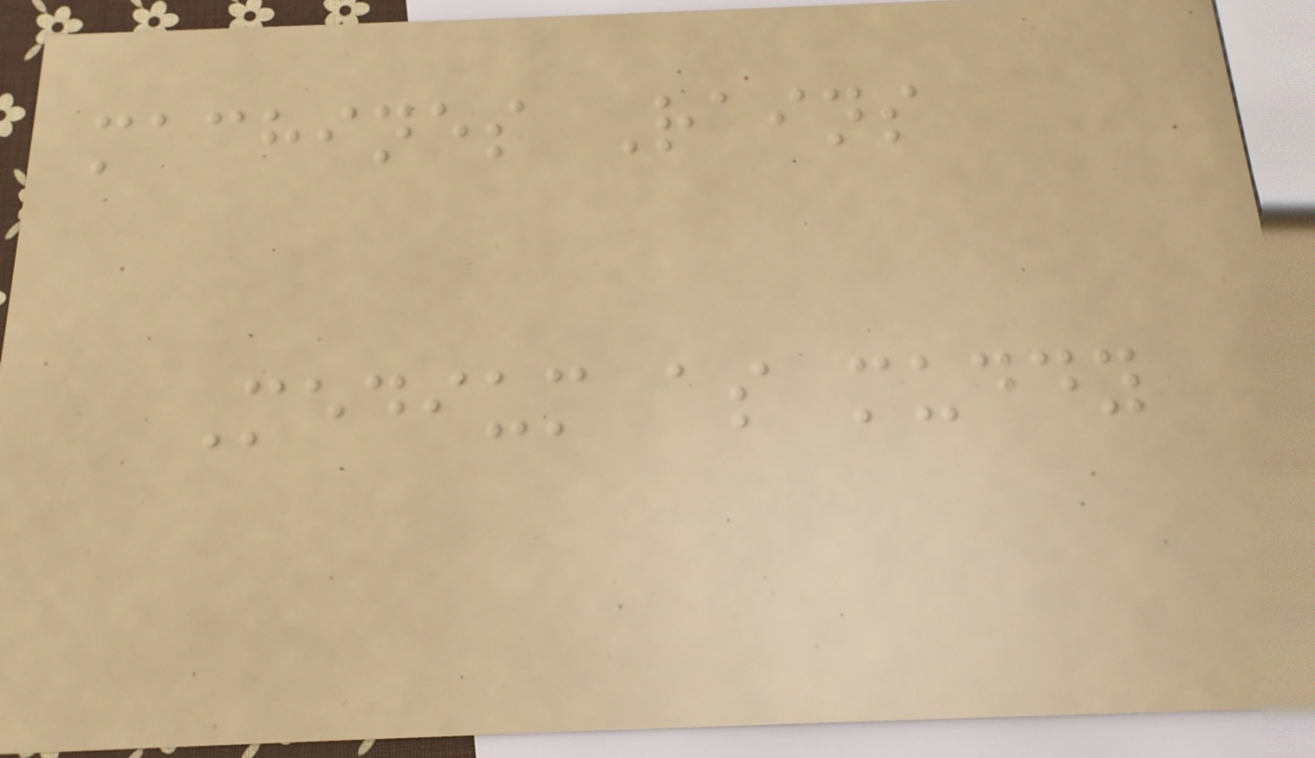machines Rains
Medium as muddy
